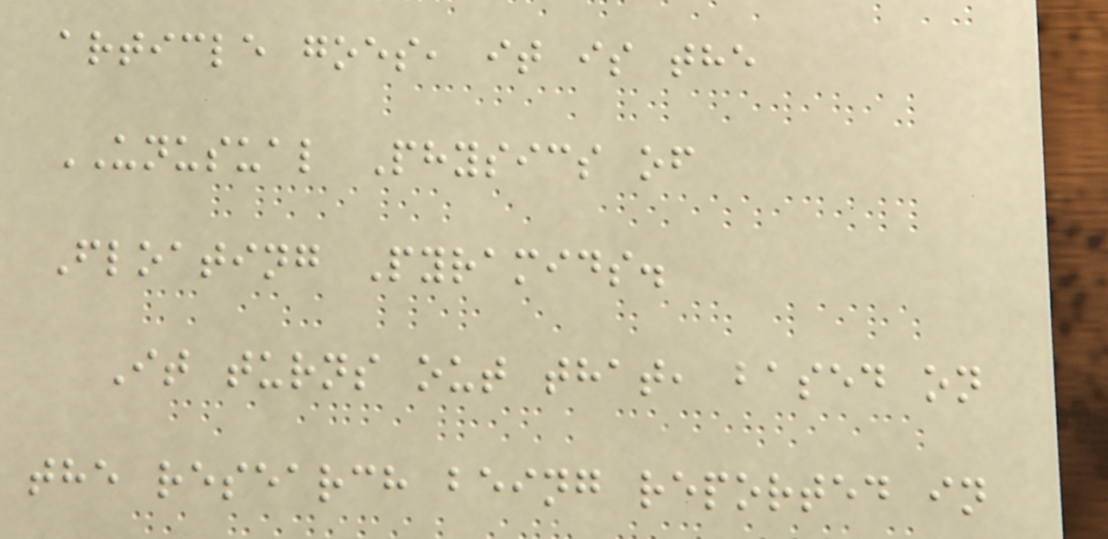article goes, it is the
UNUSUAL Physics of
Floating Pyramids.
It turns out that, based on
the research being reported in
